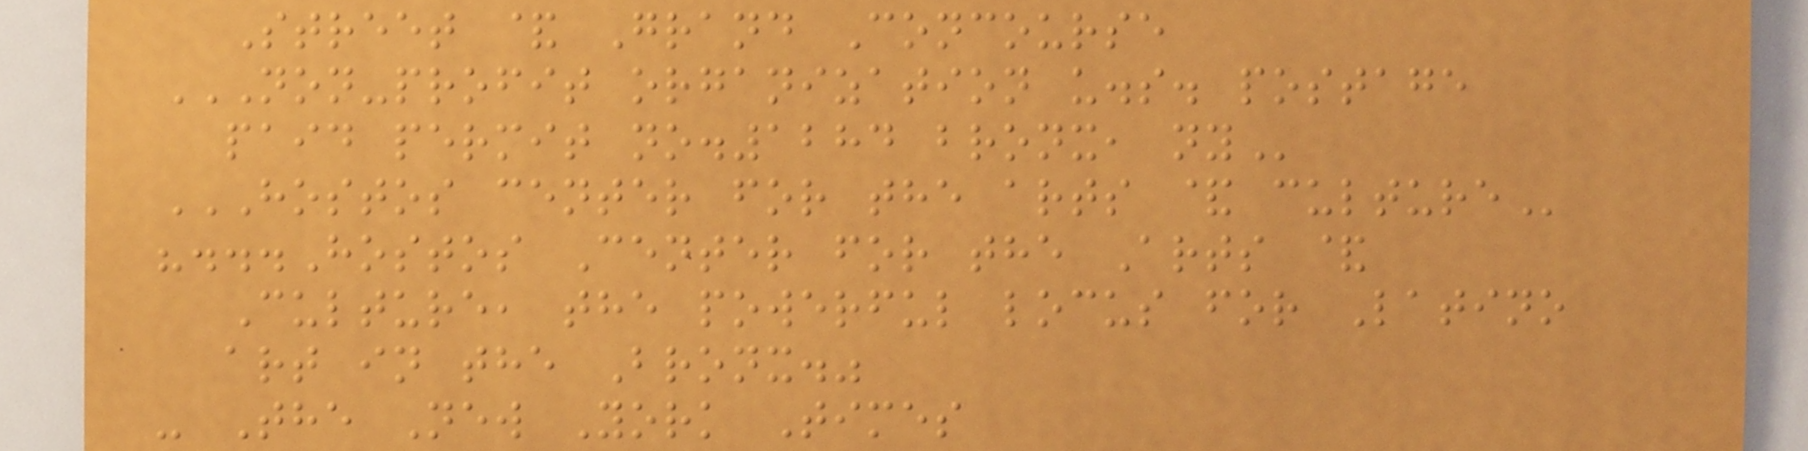Street & Grand Concourse
NON-PROFIT ORGANIZATION U.S. POSTAGE
PAID PERMIT NO.1284 BRONX, NY
HOSTOS CENTER FOR THE ARTS & CULTURE
"...Hostos Center for the Arts &
Culture, the powerful locus for Latino
art in the Bronx."
- The New York Times
